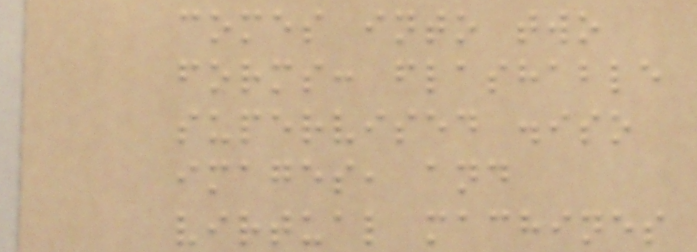comes into two
forms: flashable
supervised .iso
images, and
virtual machines
